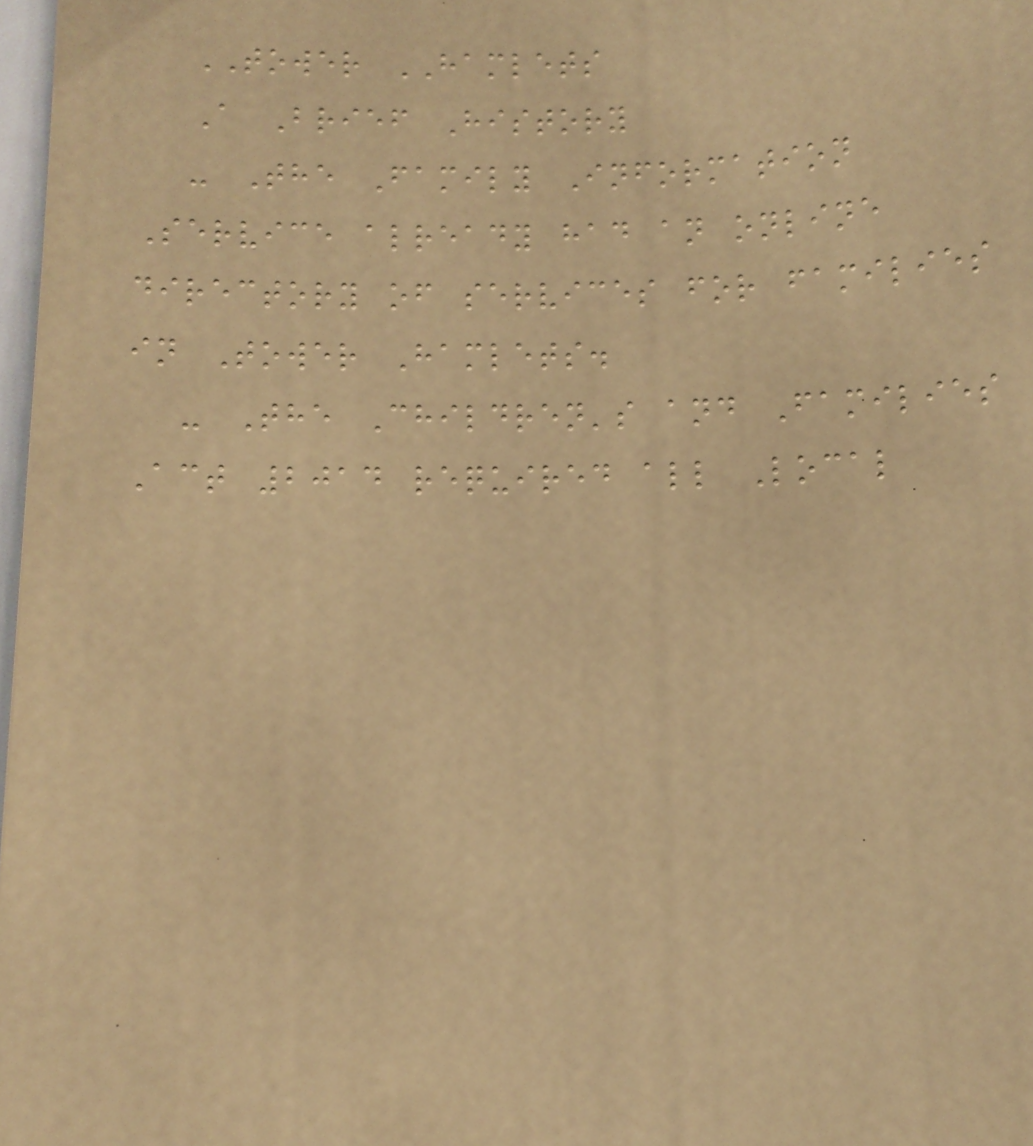TOWER HAMLETS
A Brief History
- The Family Information
Service already had an online
directory of services for families
in Tower Hamlets.
- The Children's and Families
Act 2014 required all Local
